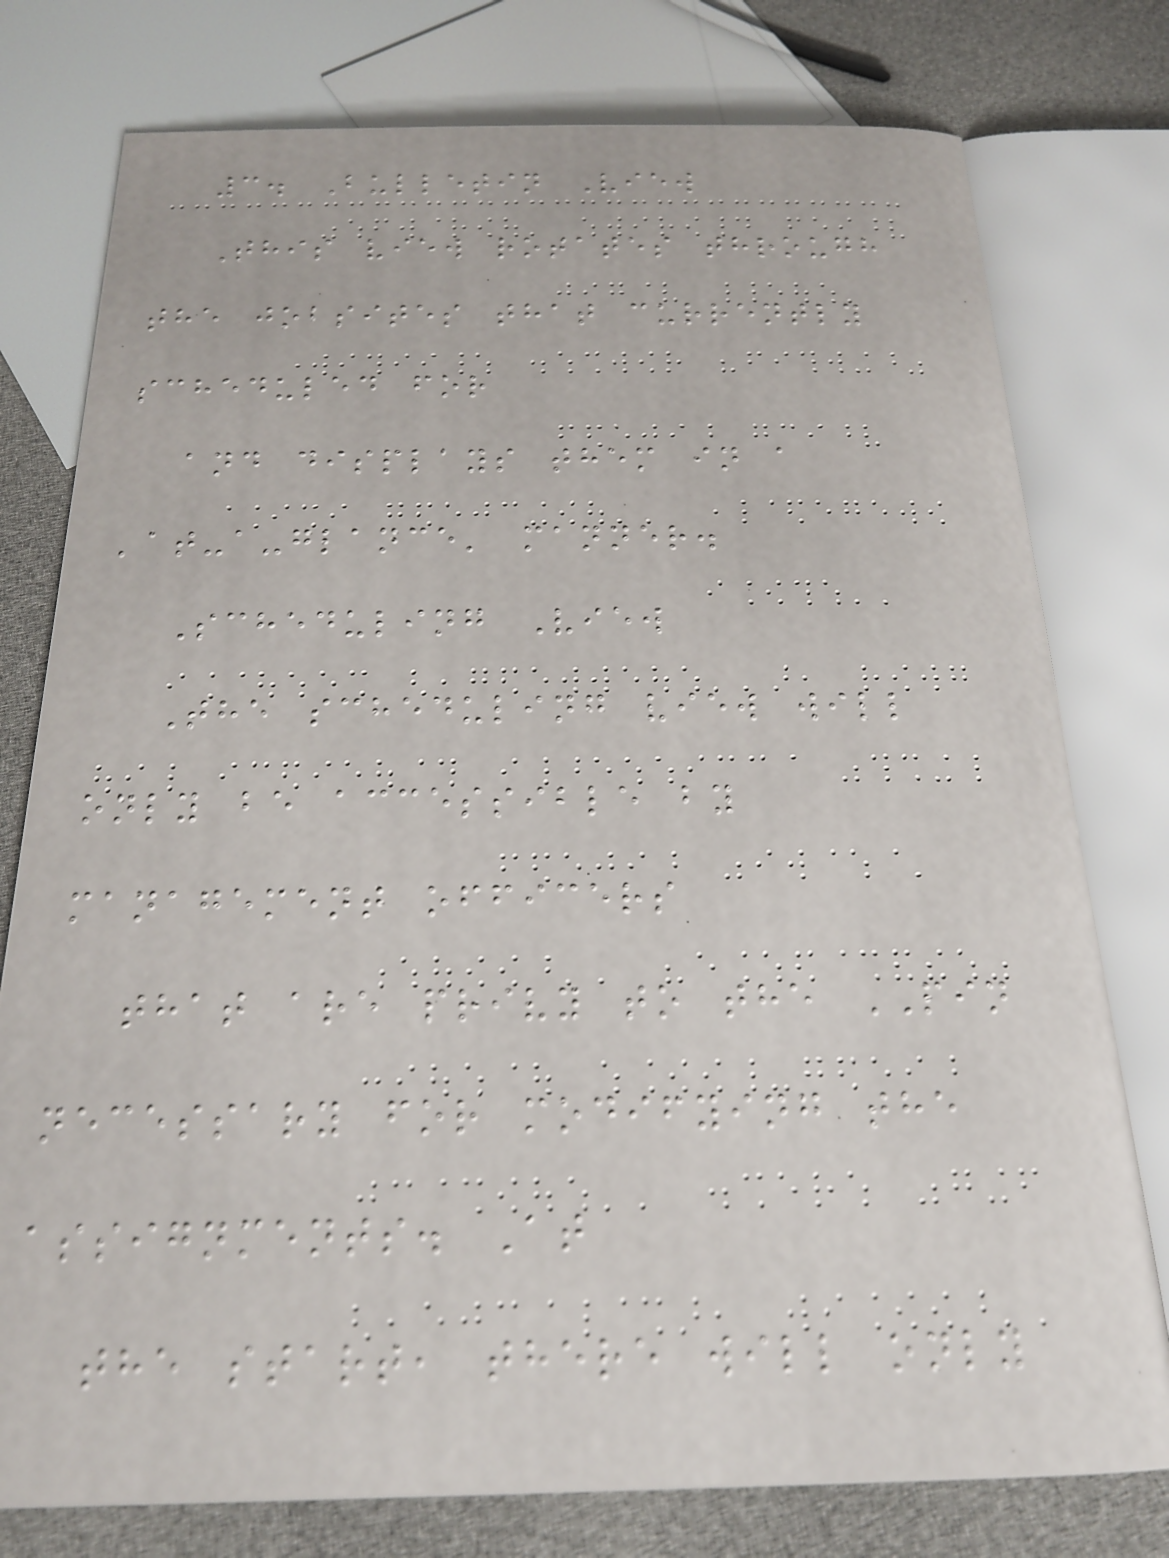3. Bulletin View
This view rotates through
the jobsites that currently
scheduled for
and displays them in a
'at-a-glance' manner.
Scheduling View
The scheduling view will
only be accessible by
management officers
that are privy to the PIN
necessary for modifying the
assignments. At
the start, there will only
